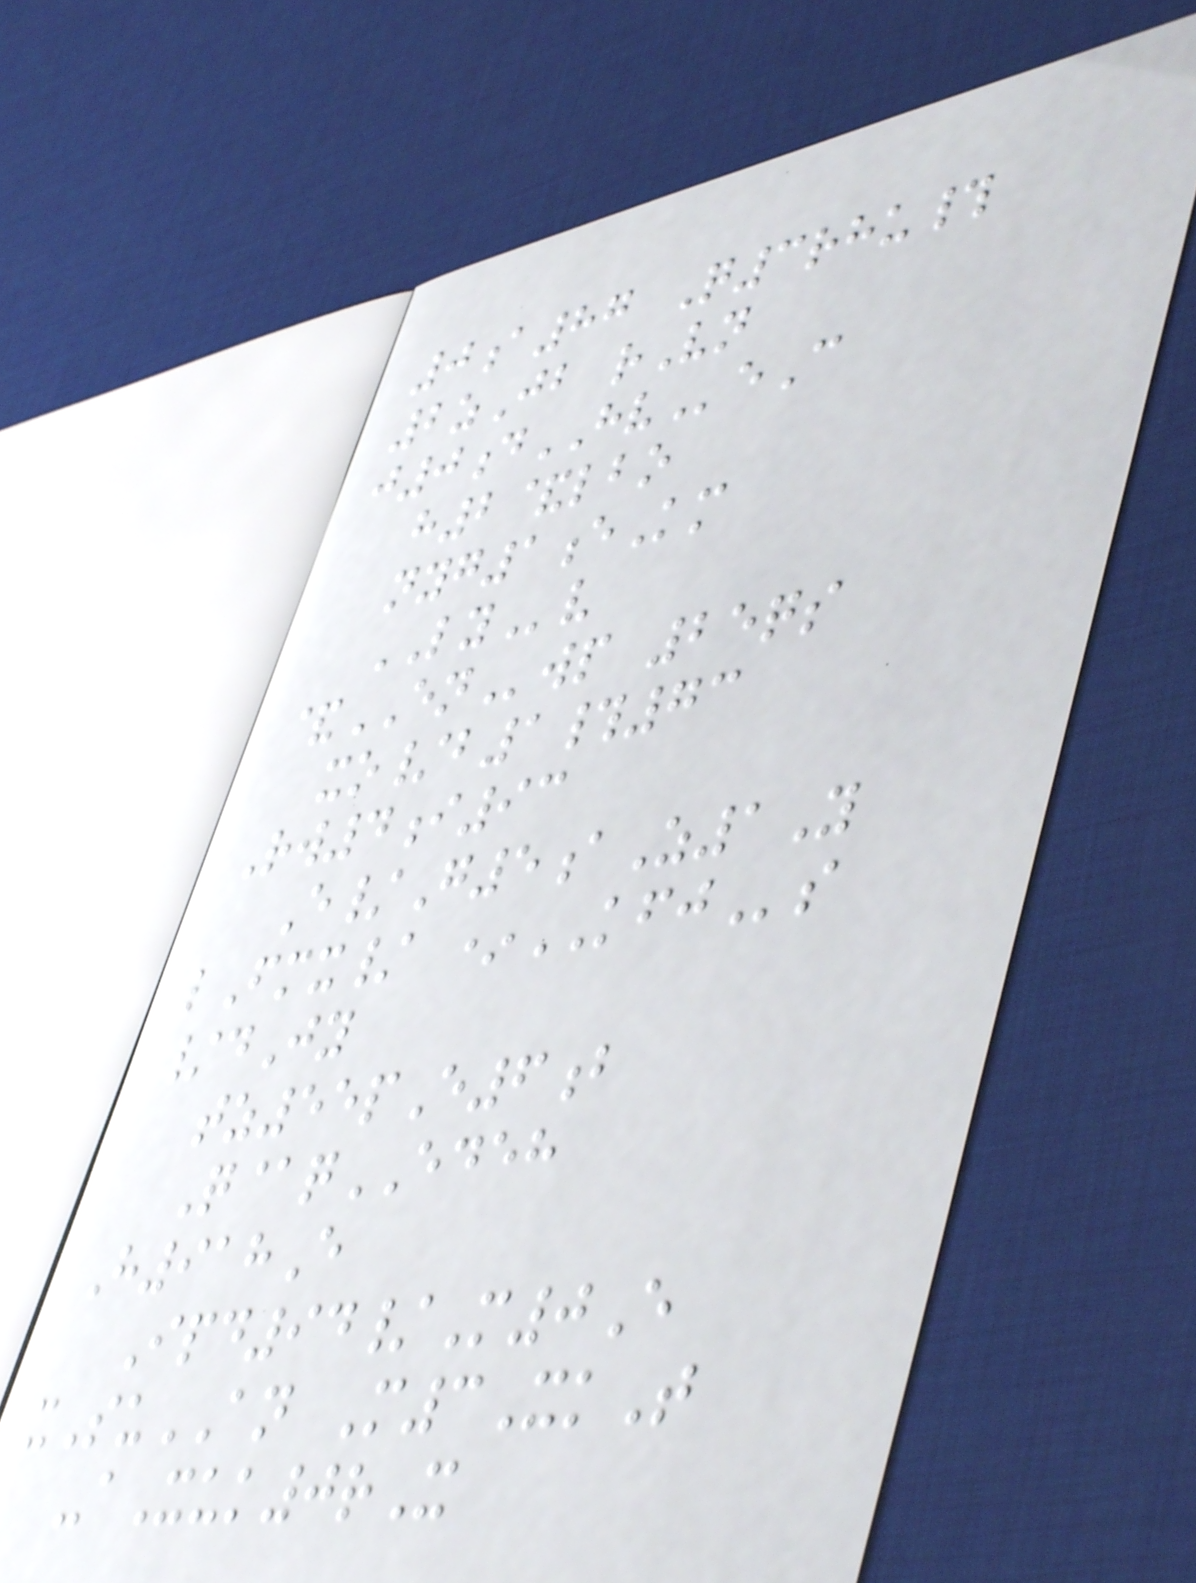0a87 Q3rhu#
2zJb rVn
j0dHVeC
h2&lbo
nyg1eKm
LYv
&ENwp 25qs
xo/b1#73
Rw4i93
E/G5aZ1Y
lFmx/ *KFJs
/dJy
tz55pE6b
Q@qEDEH
H918E
Ipd94/M0E
xSuAN M3XkT
-aXuk0rX
